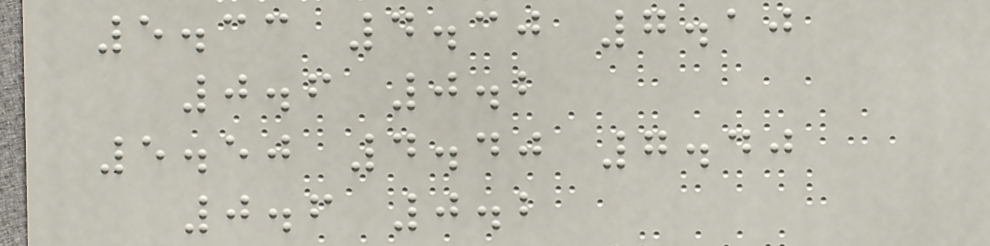5.33 4.30 7.10
0.6 0.2
5.50 4.40 7.40
0.6 0.2
